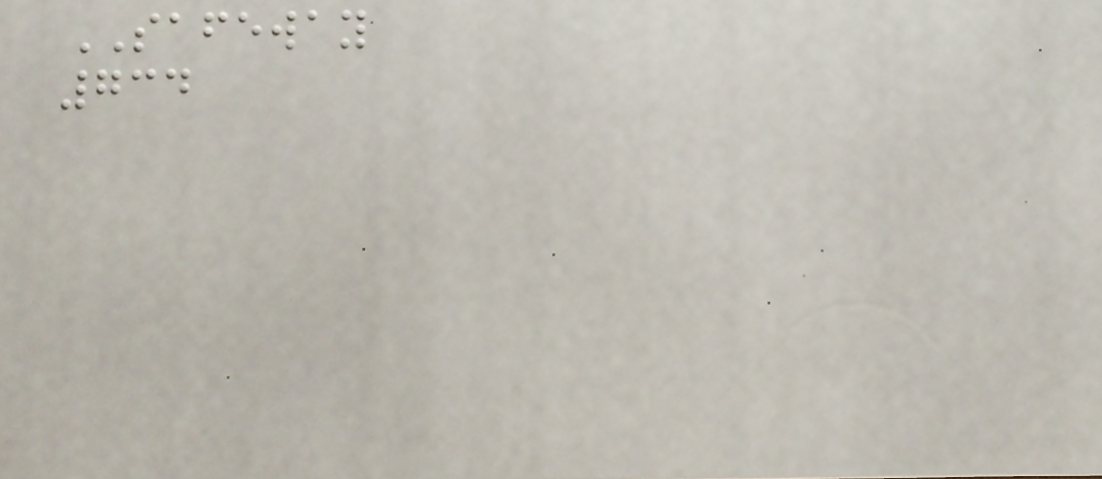SAFEWAY
734
